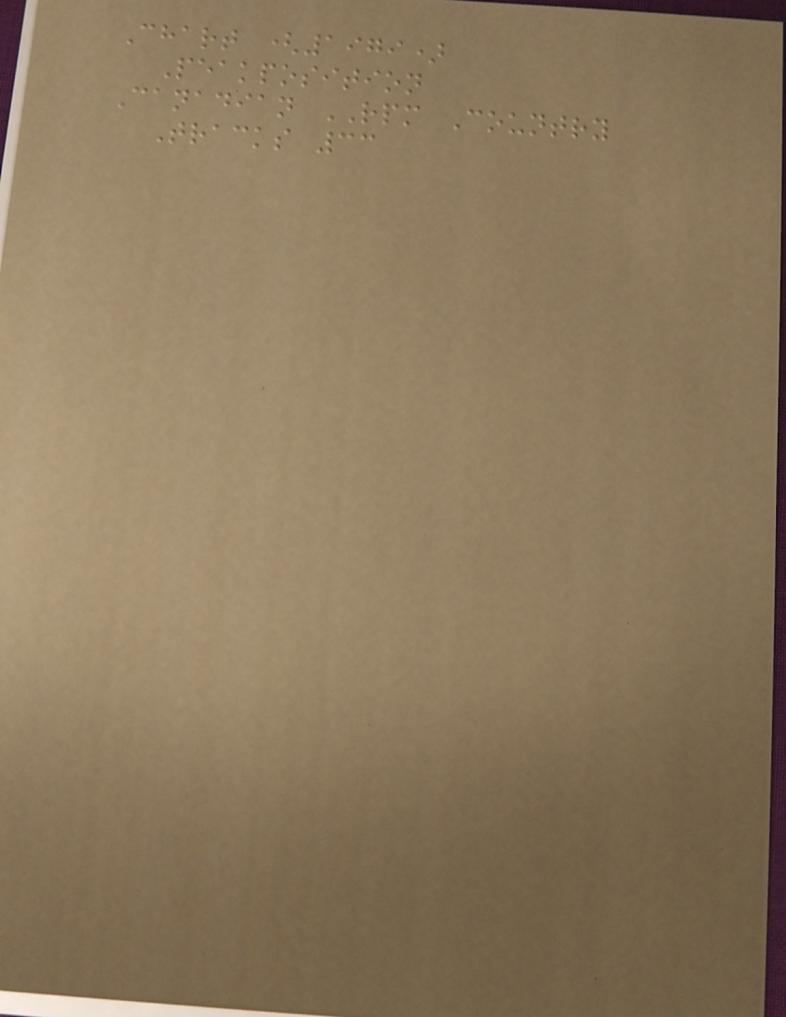Chart (1979)
Peakposition
Canadian RPM Country
Tracks 33
